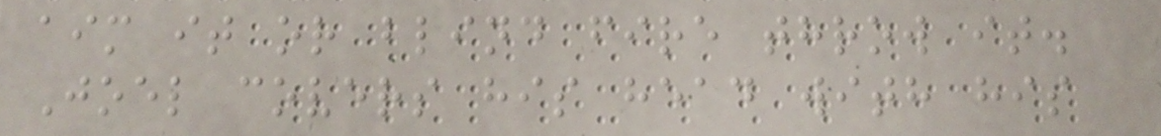aim it or blind fire throw it.
Joel covers his head with his
